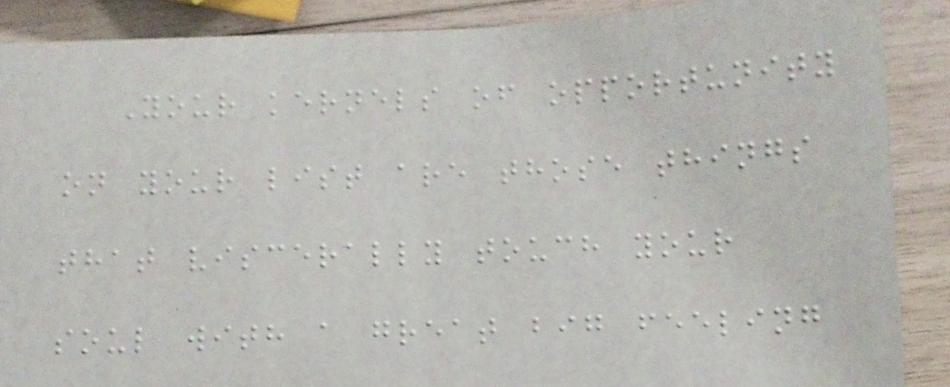Your kernels of opportunity
on your list are those things
that viscerally touch your
soul with a great big feeling
